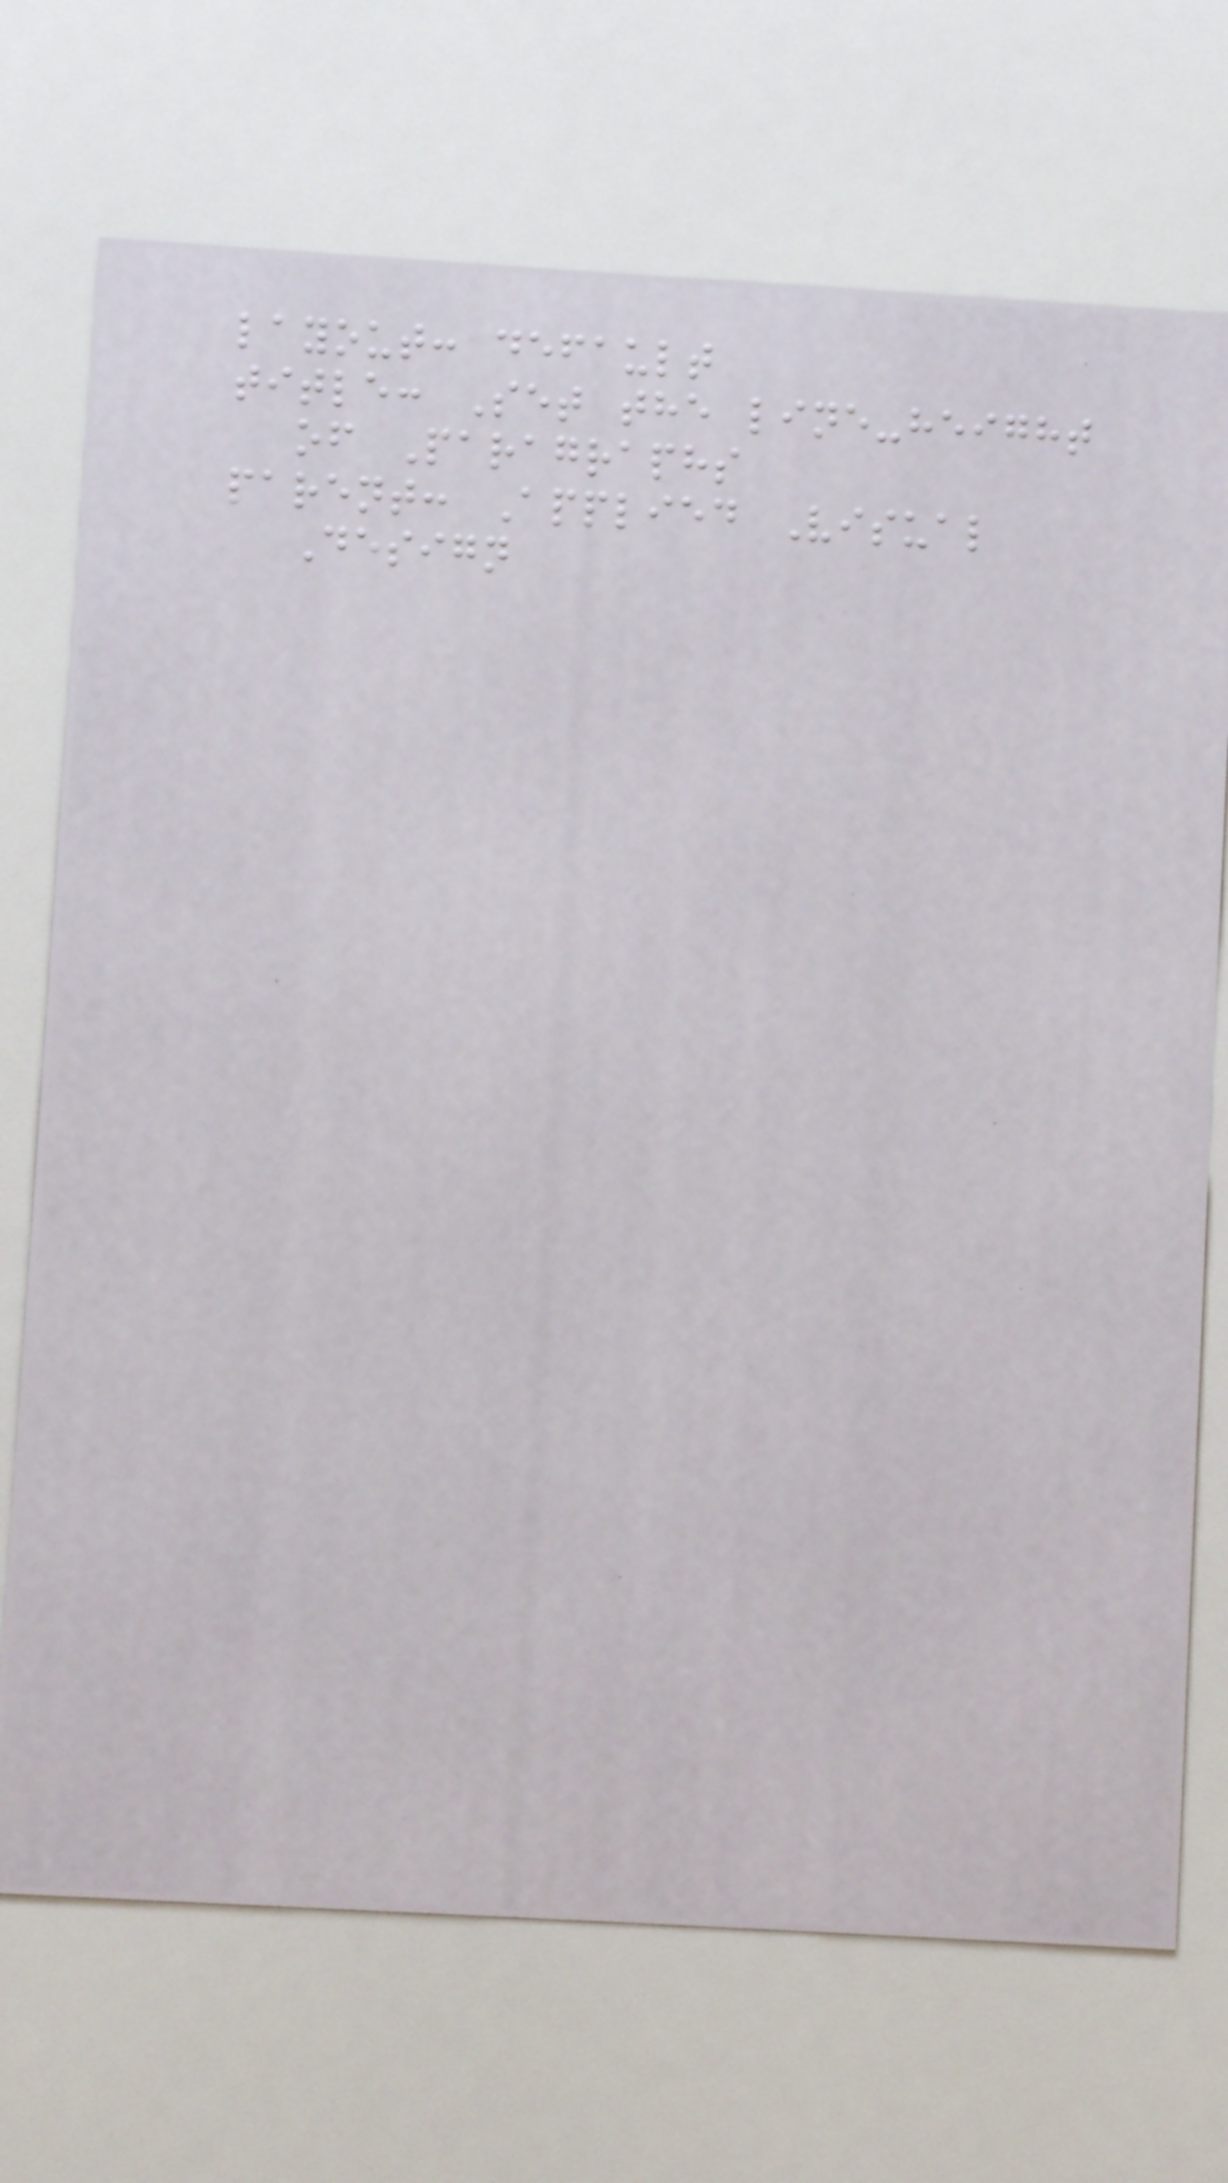layout: default
title: Set the line-height
of Paragraphs
parent: Applied Visual
Design
